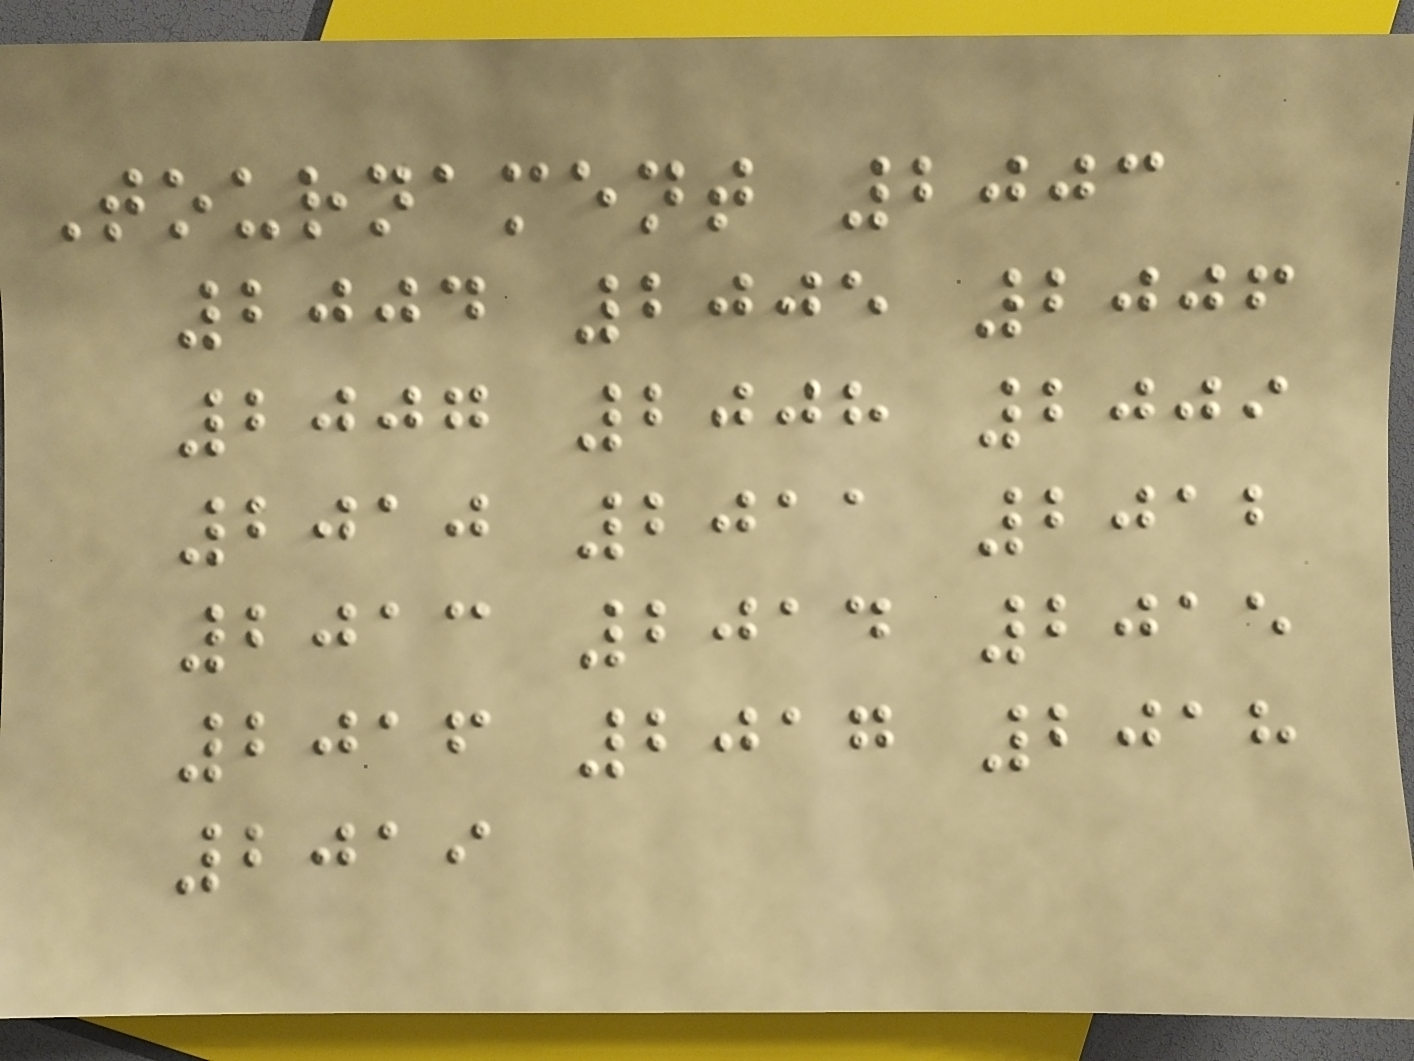Tournament 2003
2004 2005 2006
2007 2008 2009
2010 2011 2012
2013 2014 2015
2016 2017 2018
2019
